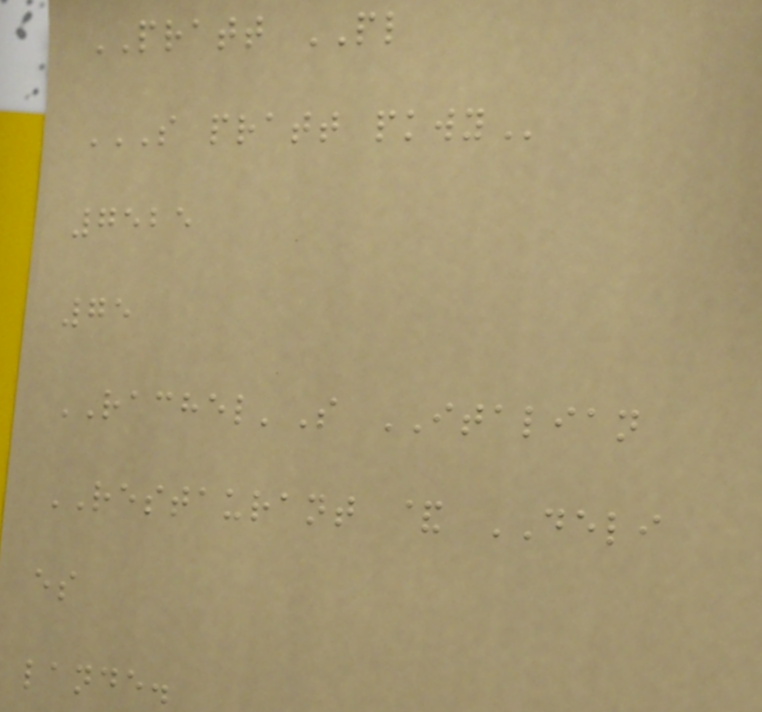PRATT PL
S PRATT PKWY
7525
75
RACHEL'S ITALIAN
RESTAURANT & DELI
es
lande.
